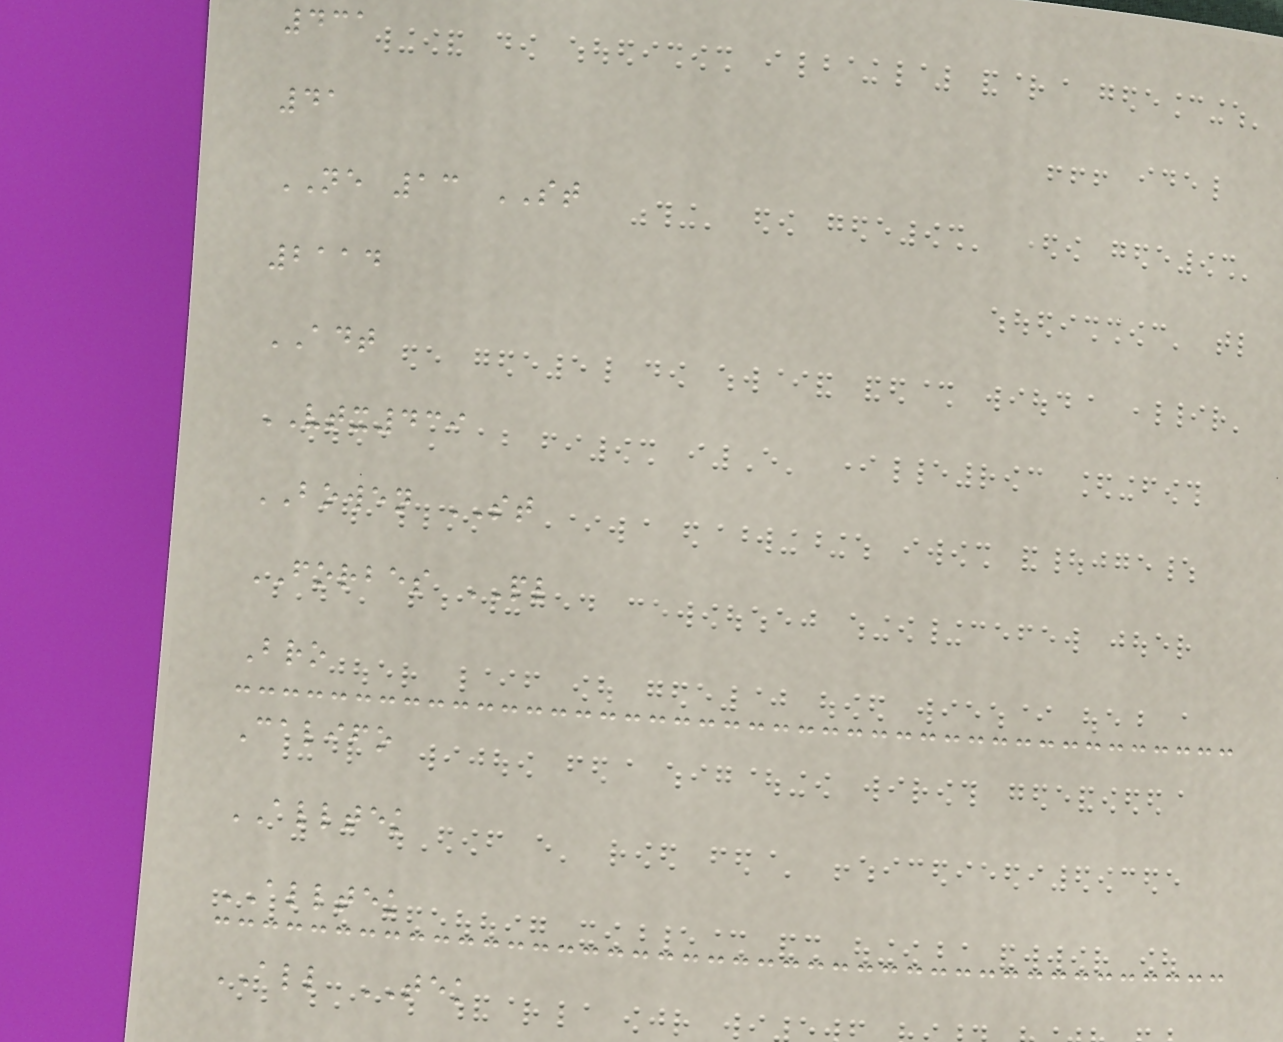431
41
NE 13 ST
2114
ADT
VTX439
BOWEN ST
FORBES PL
Bro
Califo
ALLTEK
ALLTEK
ALL TEK
